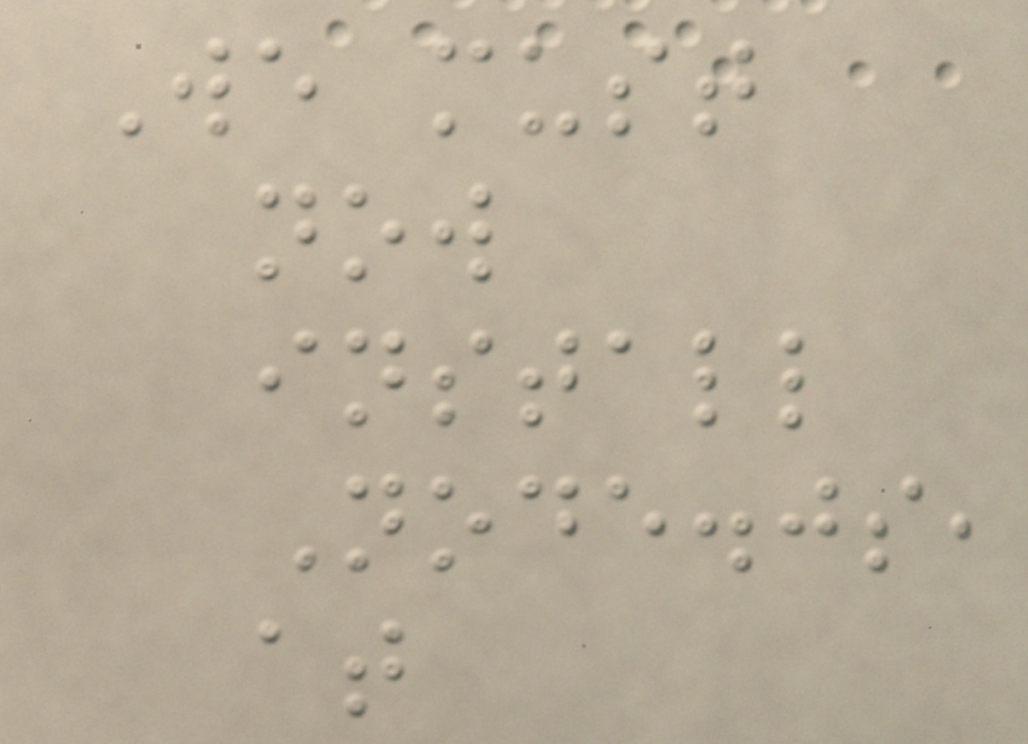We must
now
install
Node.js,
at
